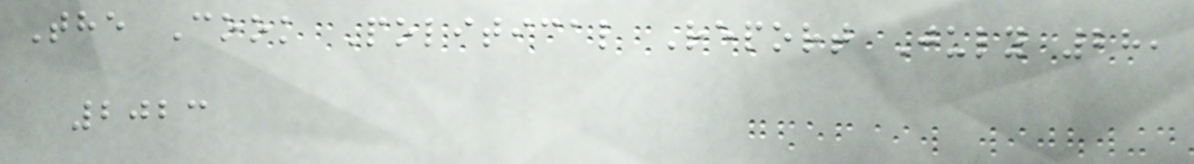The Cook Political Report July 28,
2023
